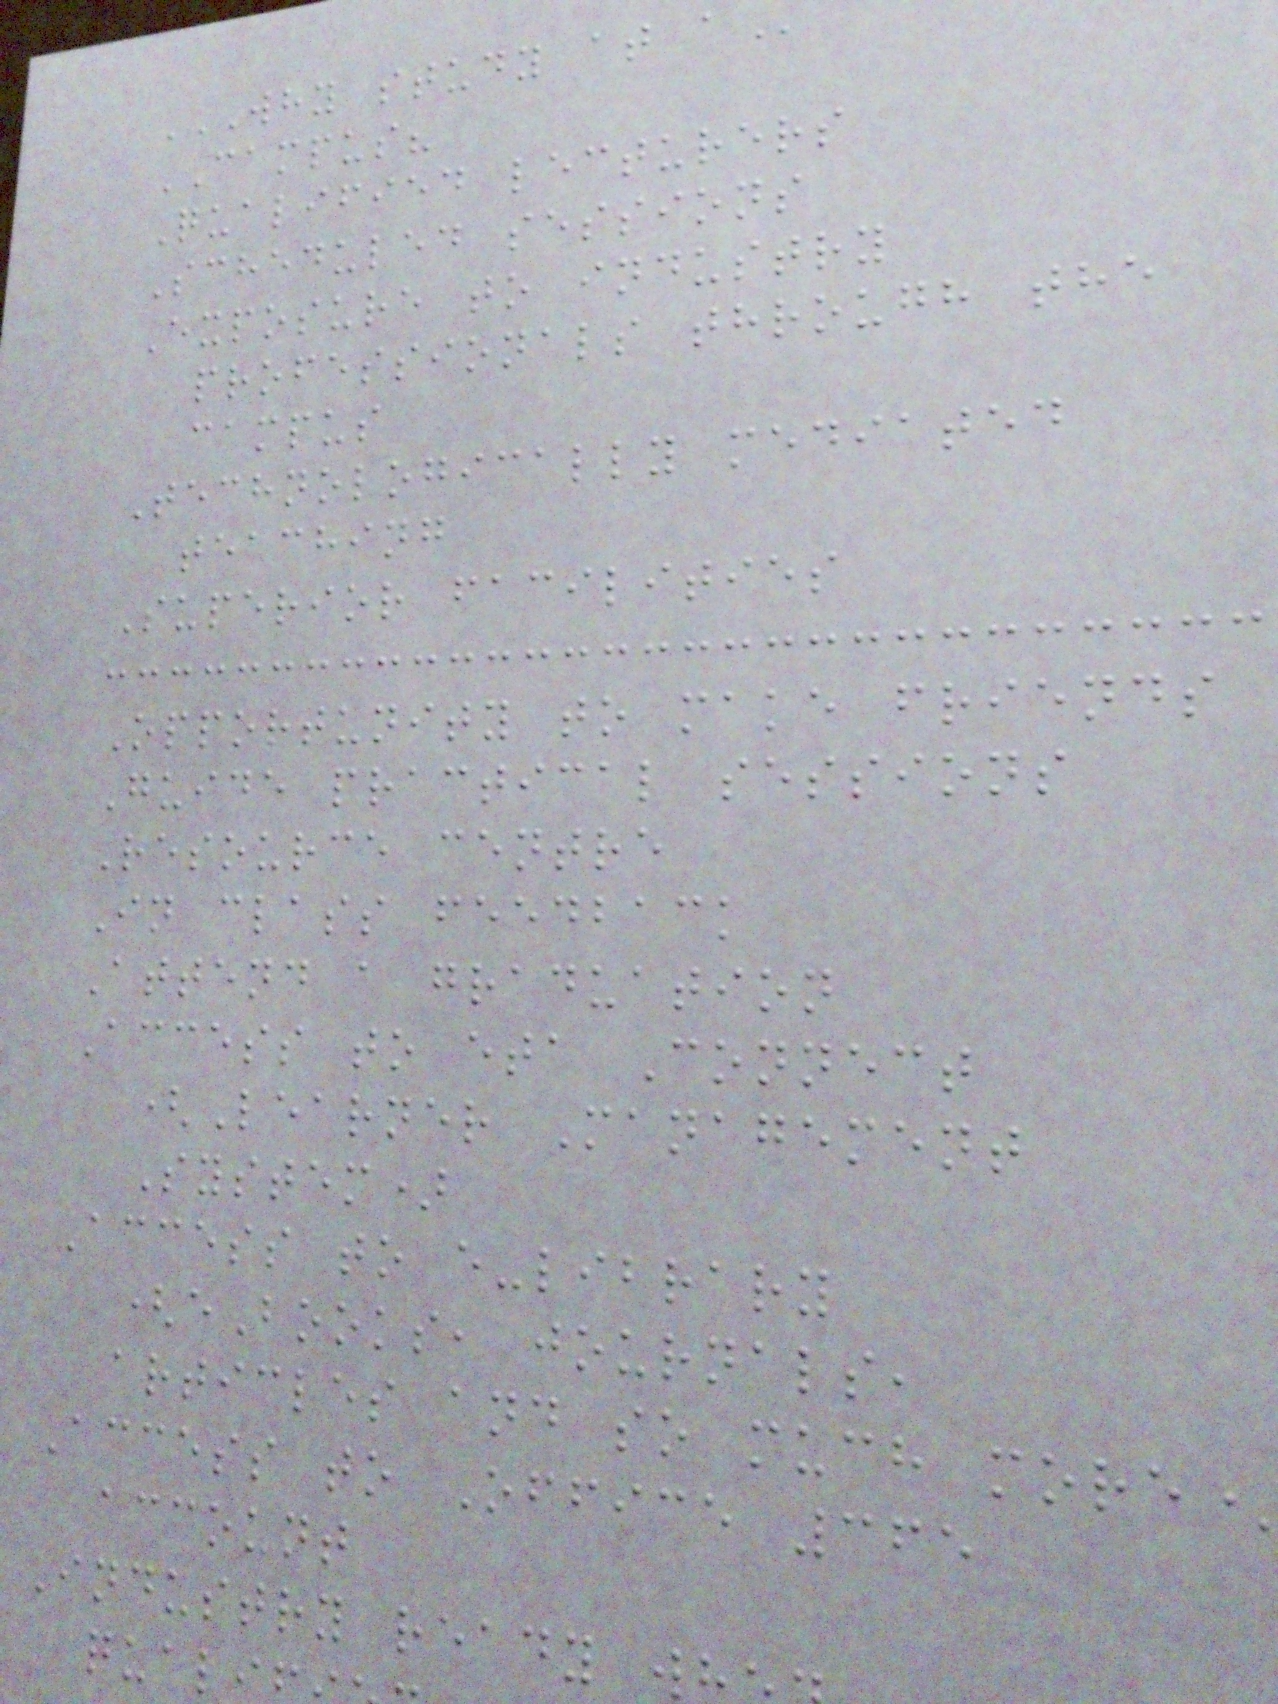CAMPUS?
Qualified lecturers
Scheduled sessions
Exposure to industry
professionals through the
campus
Technologically mediated
teaching
Superior facilities
Opportunity to make friends
Guide practical sessions
Resource centre
In class feedback
Attend a graduation
Access to eta Connect
(Learner Management
System)
Access to e-library
(eBooks, journals,
articles and so much more
Access to Office 365
account
Industry ready w
qual
